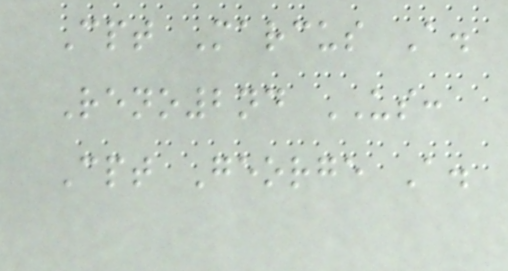Cpt Marcus A.
Reno2nd US:
Cpt George A.
